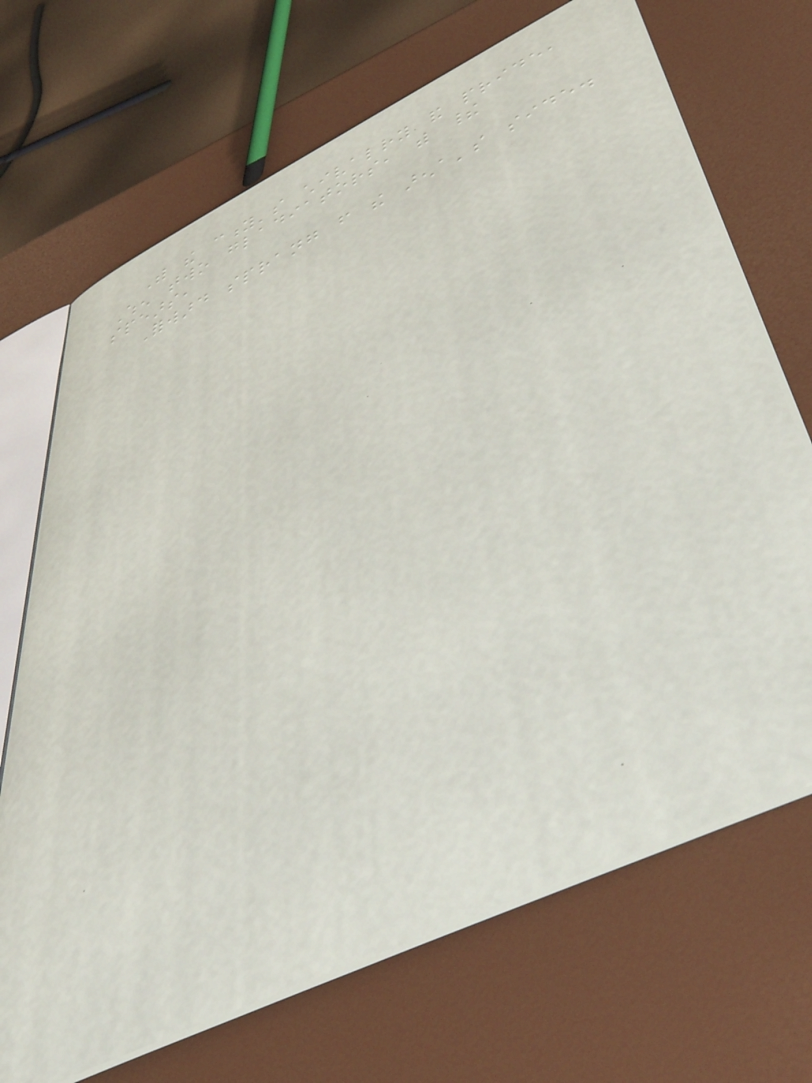With the city's chivalry and pride,
When two gladiators, with their
spears,
Forward sprang from the arena's side.
